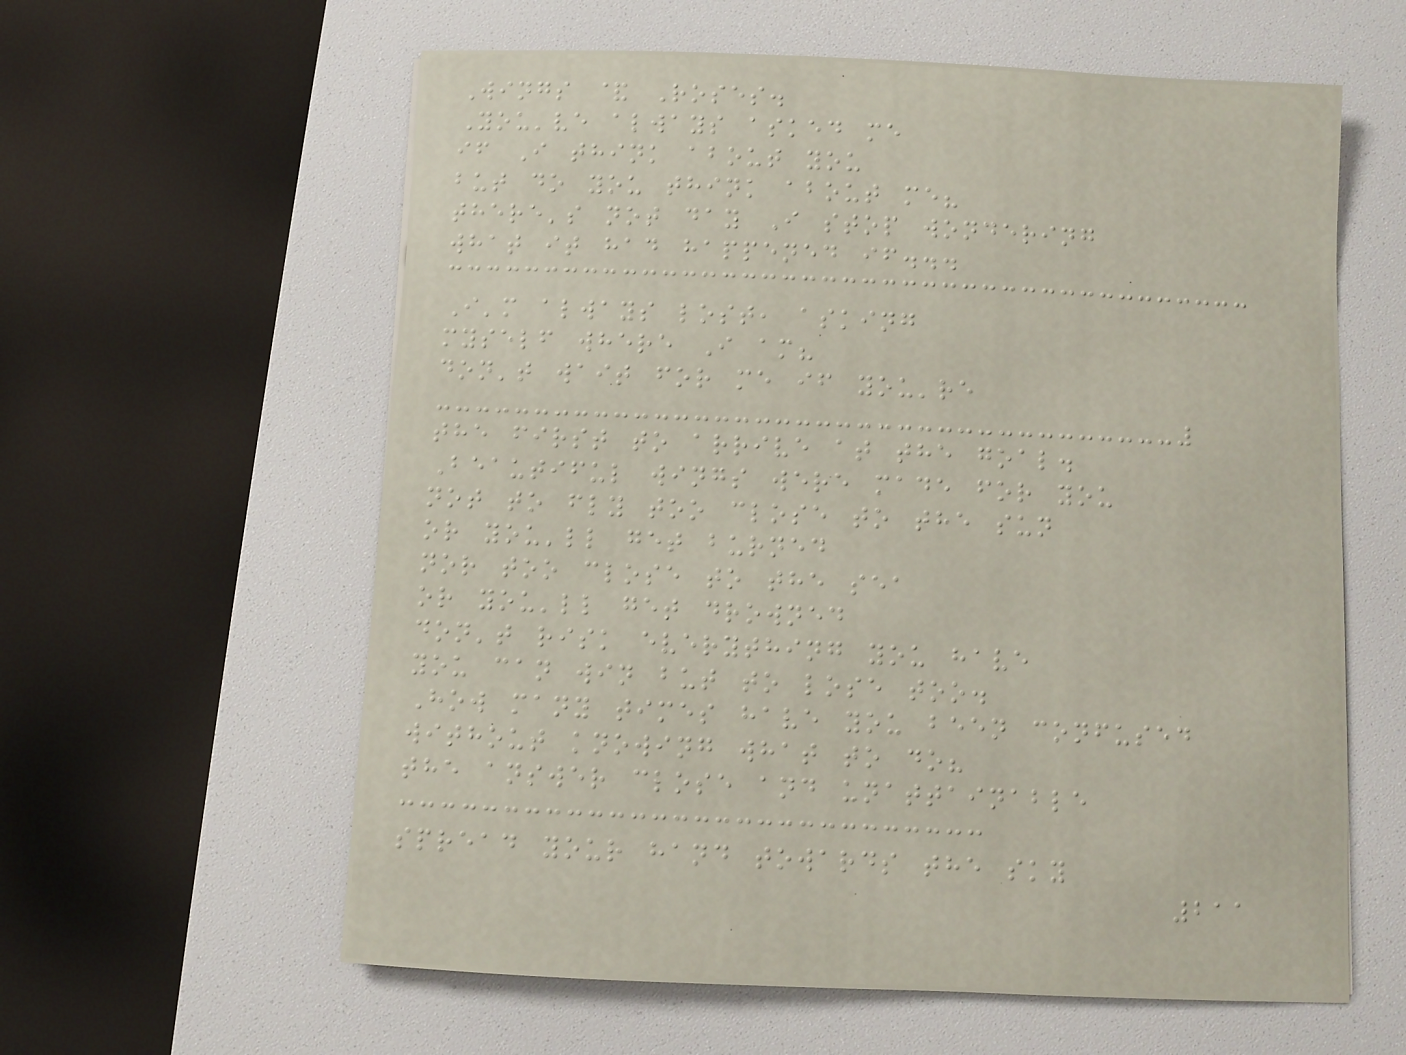Wings & Roses.
You've always asked me
if I think about you
but do you think about me?
there's not day I stop wondering
what it had happened if...
I'm always lost, asking
myself where I am?
don't wait for me if you're
the first to arrive at the goal.
Beautiful wings were made for you
not to fly too close to the sun
or you'll get burned
nor too close to the sea
or you'll get drowned
don't risk everything you have
you can win but to lose too.
How many times have you been confused
without knowing what to do?
the answer close and unattainable
spread your hand towards the sky
211
